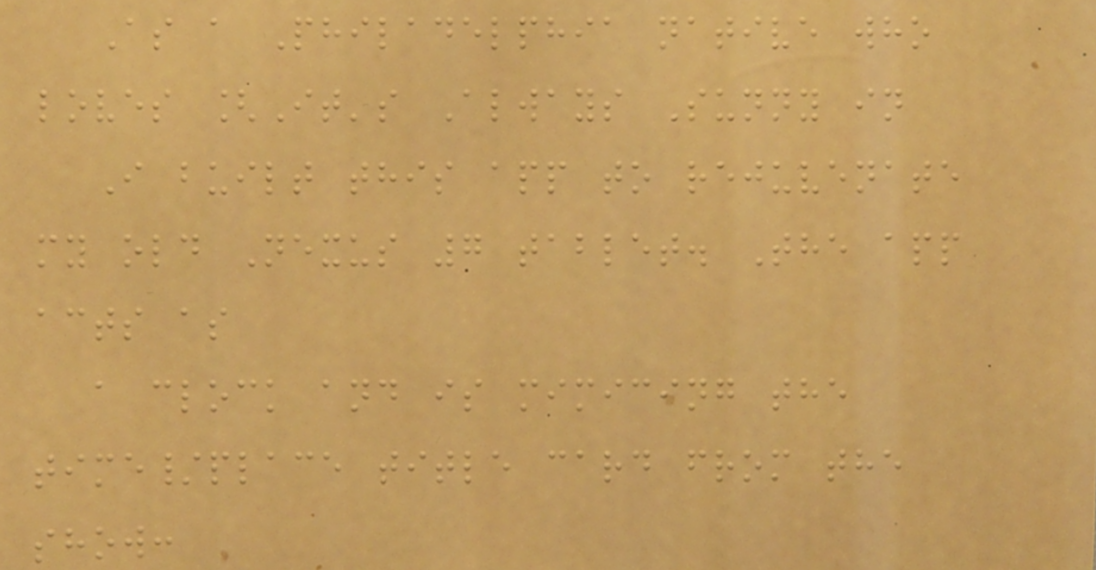As a Philadelphia native who
loves [It's Always Sunny in
I built this app to rejuvenate
my old Nexus 7 tablet. The app
acts as
a clock and is mimicing the
time/place title card from the
show:
